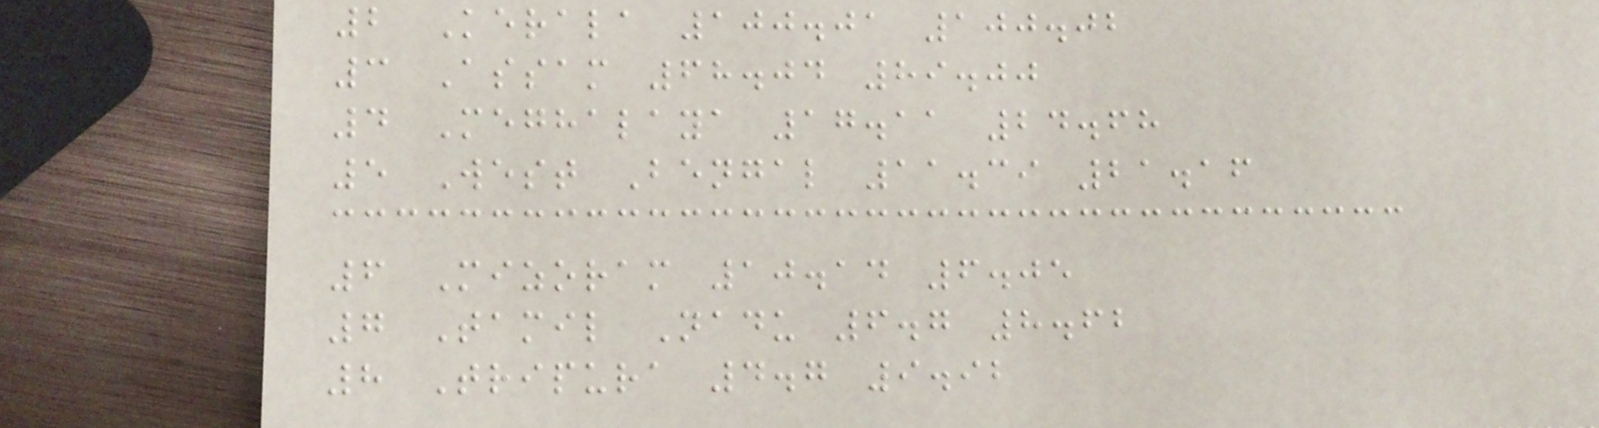2 Kerala 100.01 100.02
3 Assam 68.04 89.00
4 Meghalaya 17.11 24.68
5 West Bengal 11.39 21.16
6 Mizoram 10.14 6.05
7 Tamil Nadu 6.7 8.62
8 Tripura 4.7 9.92
